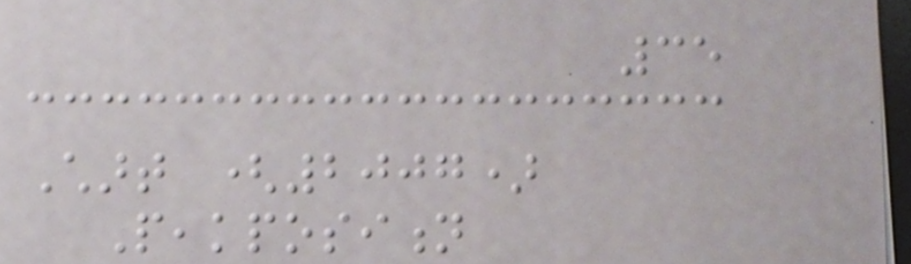35
Chart (2007)
Peakposition
